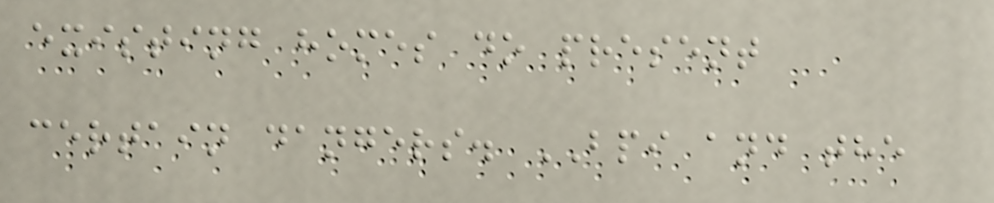existing homes do present
certain dangers. BPI and the
